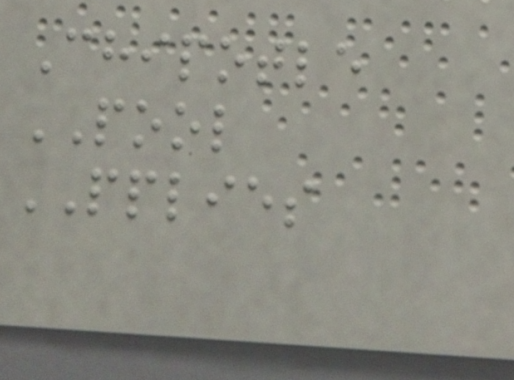Chipotle
POOL
PPLIES
